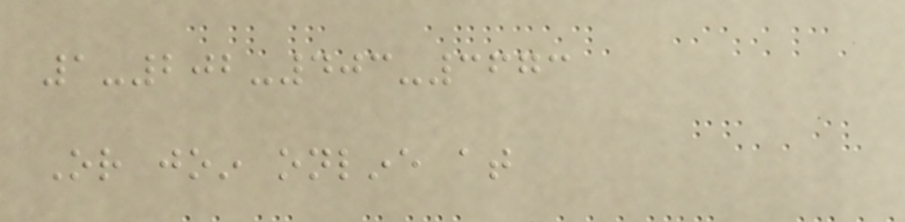1-202-403-3673
Or join online at
